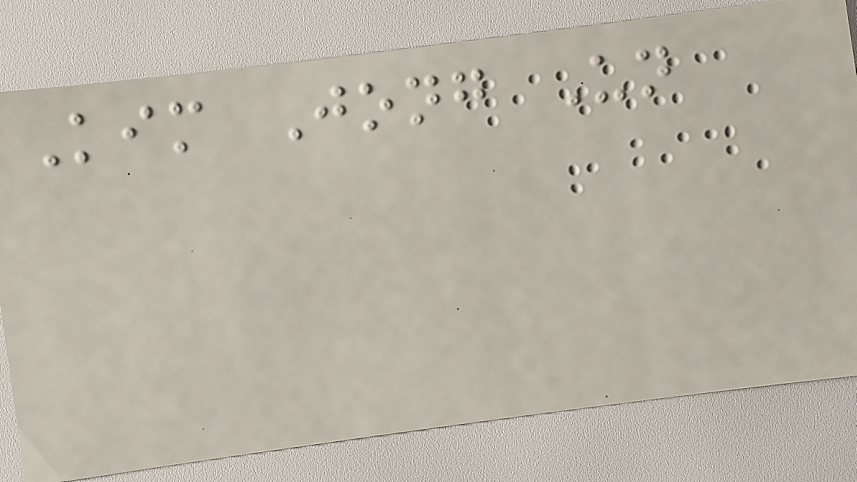Kim Jong Un
